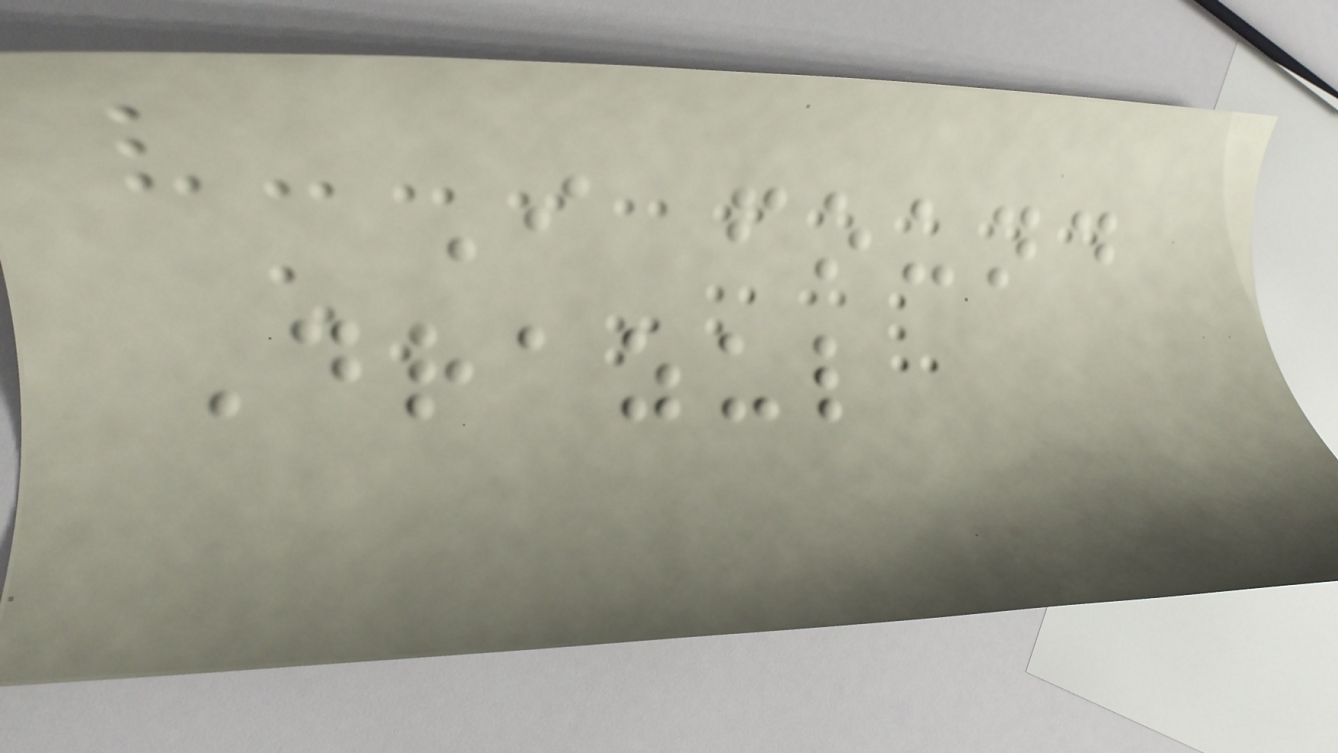I found
Drazul
